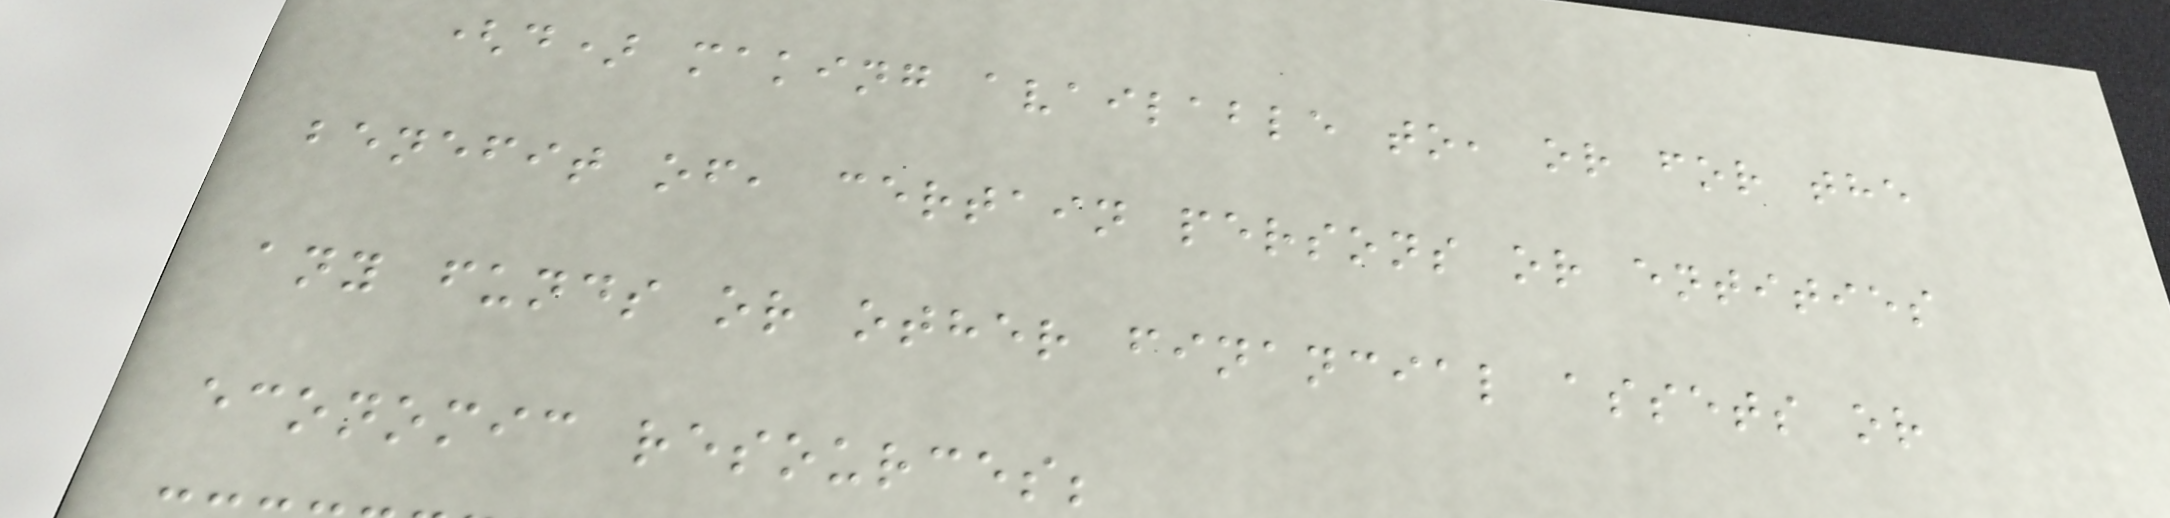(d) making available to, or for the
benefit of, certain persons or entities
any funds or other financial assets or
economic resources;
